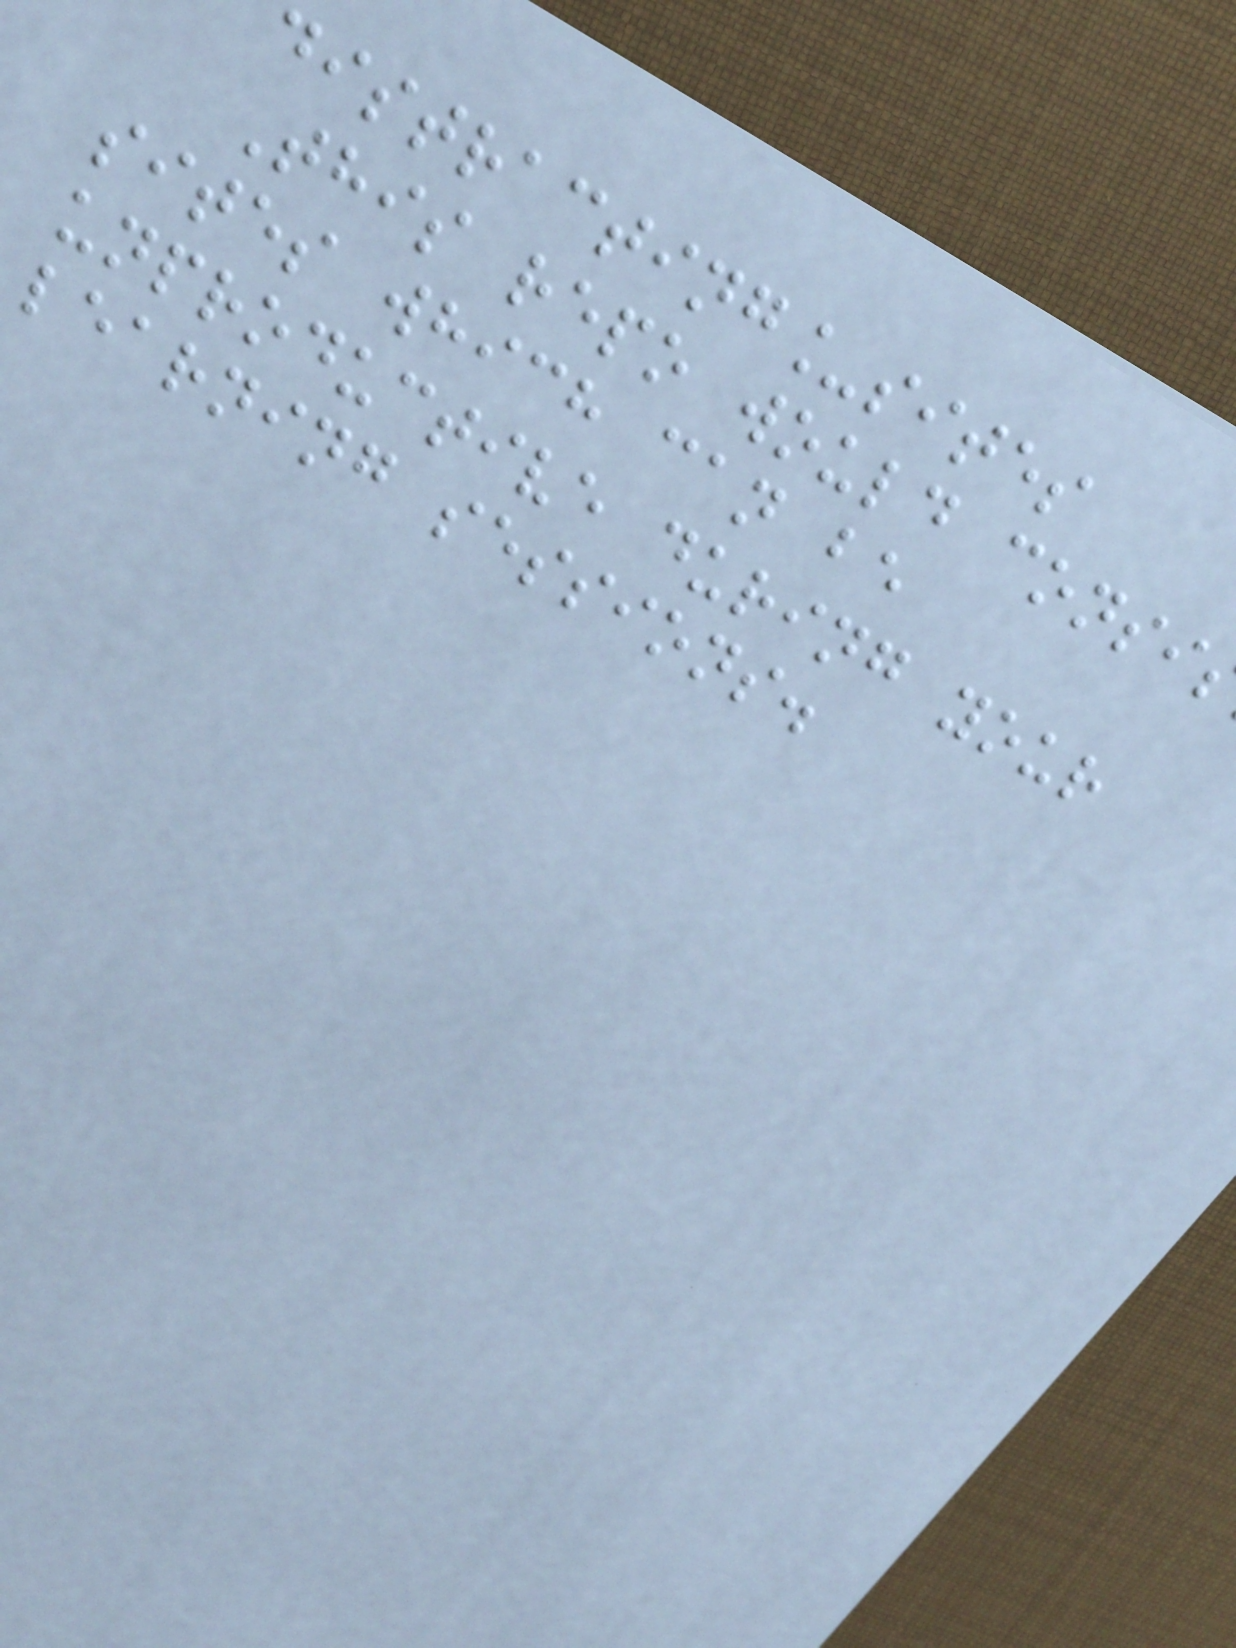distracting_sites
This repo would consi
sites which can be
unproductive during your
learning sessions.
